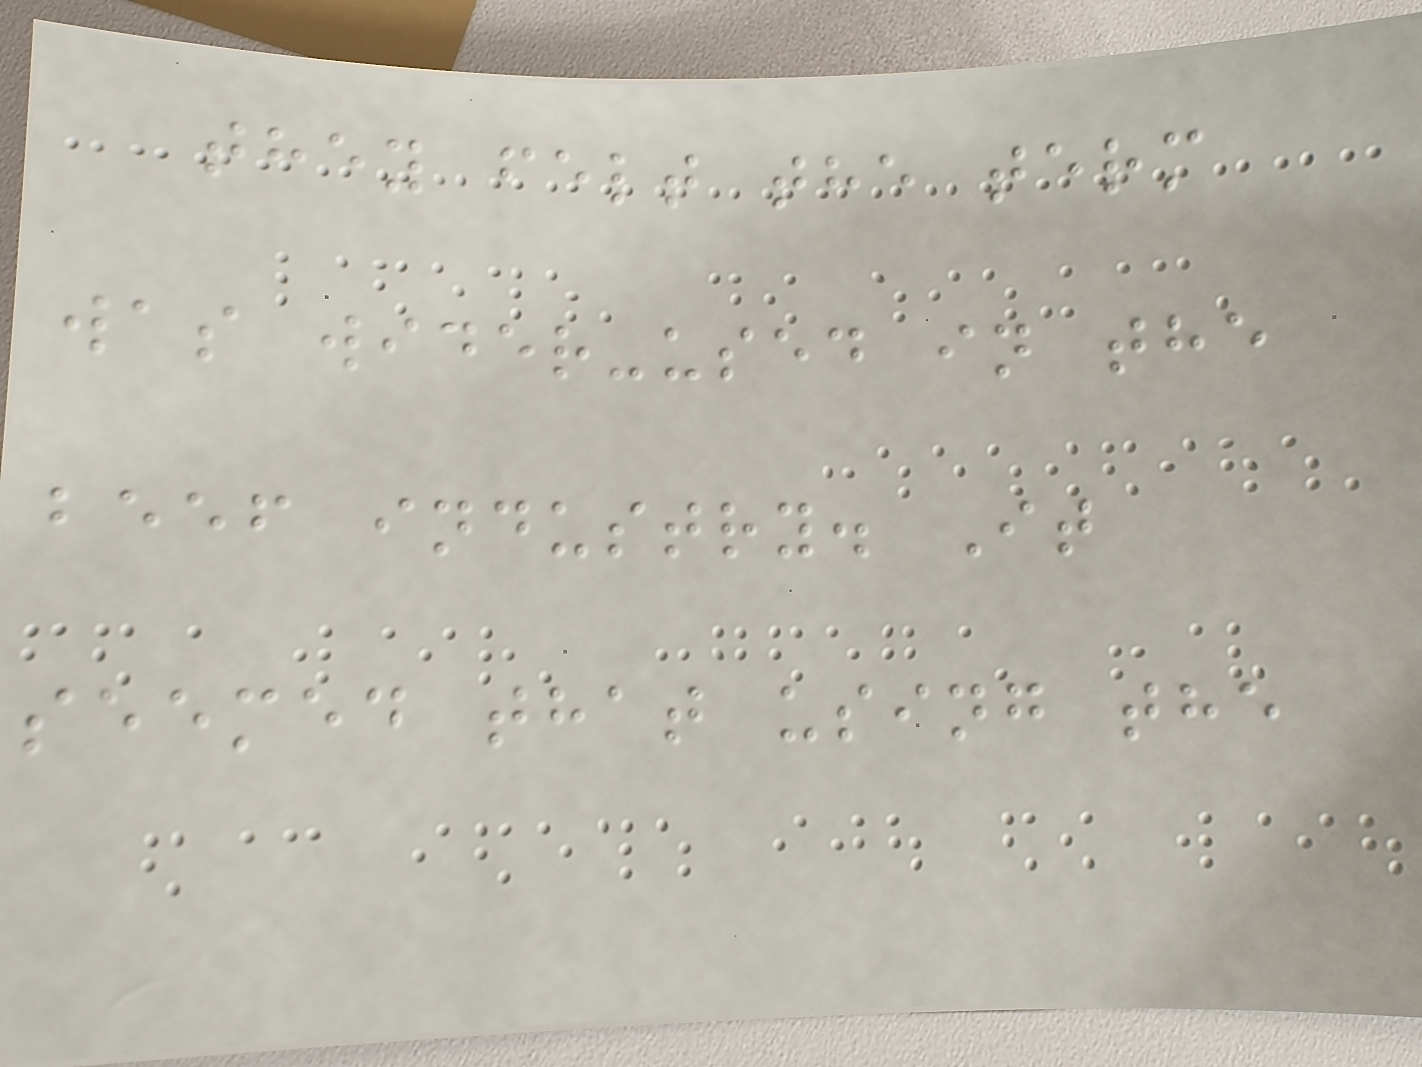they felt the term
was wider-used in the
beef industry. It
seemed that using the
